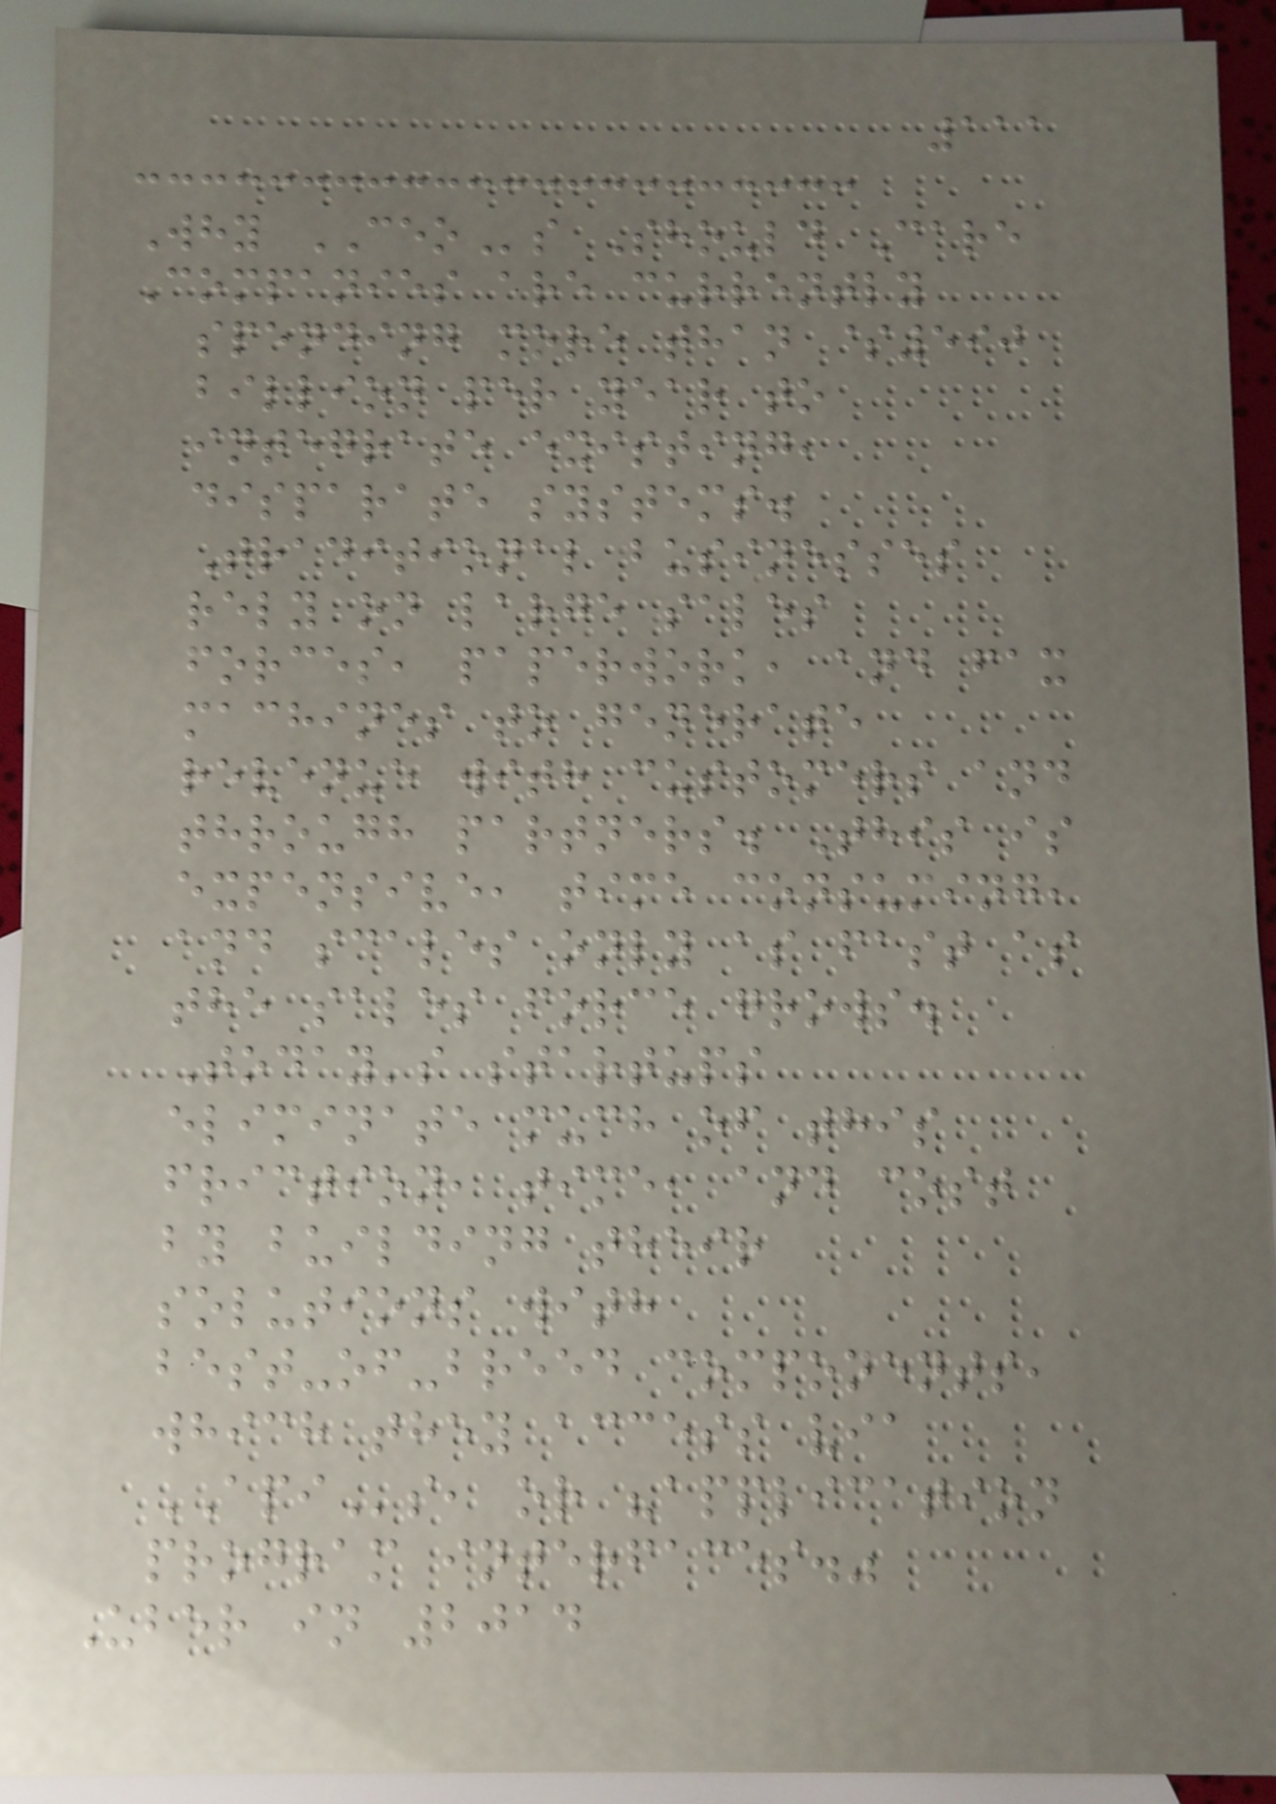111
Why CEOs Should Care
Companies are currently
spending more than $590
billion per year to
integrate existing,
disparate systems.
Traditional businesses
rely on large sales
forces, paperwork, and fax
machines to generate
revenue with customers and
through partners. This is
expensive, time consuming,
and scales only as fast as
the sales force grows.
Today's startups
eliminate much of this
friction, time, and cost
by building their
solutions with
best-of-breed components,
which they access via
APIs, or "application
program interfaces."
Uber in 2014
